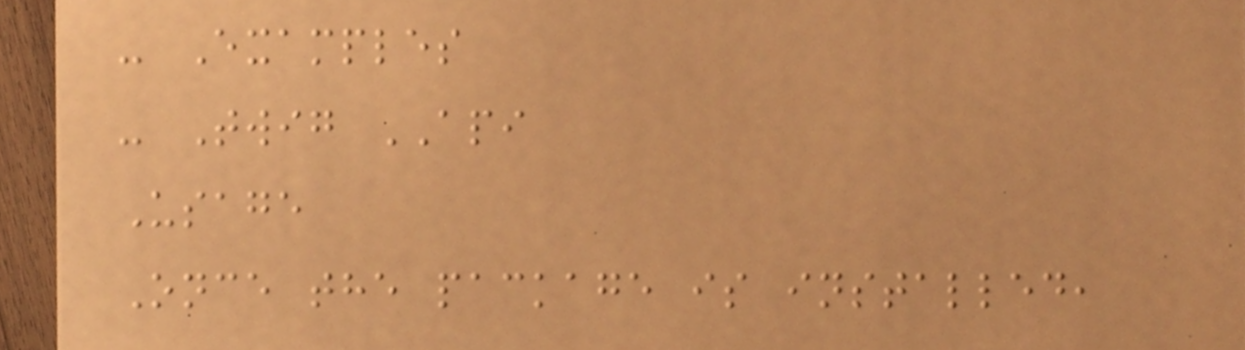- Examples
- Twig API
Usage
Once the package is installed,
